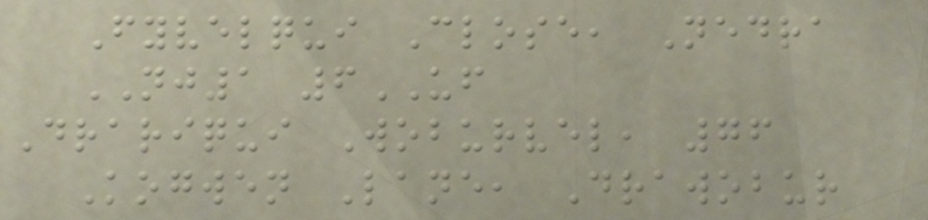Fyvelqui Close, Nedra
NJ1 6UF
Drariqui Woburvel, 76
Kogwen Lane, Drawobur
